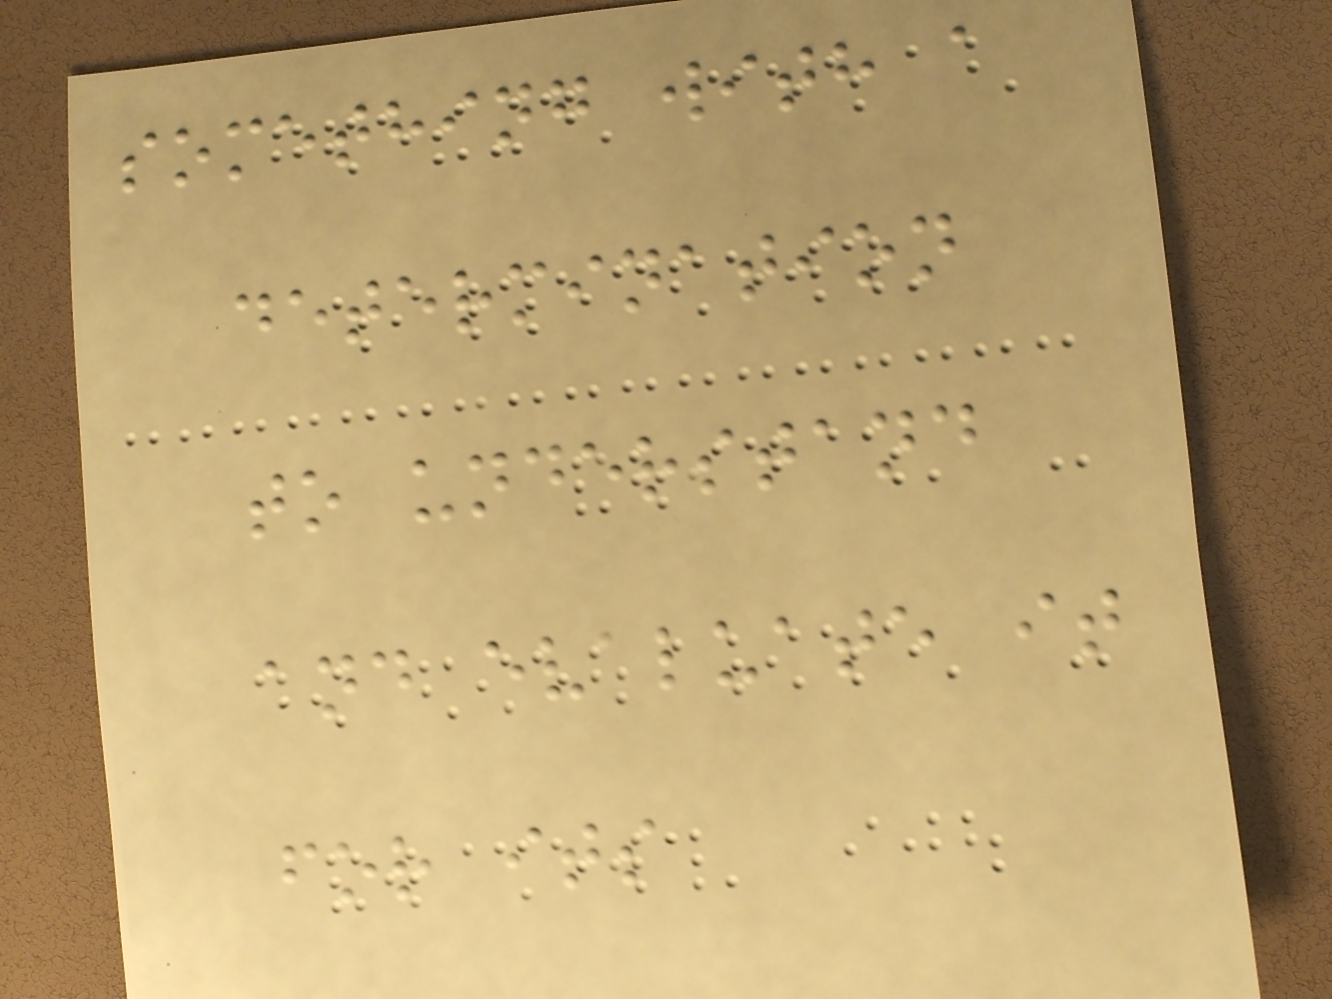something with a
determination
to understand
and evaluate it
for its
